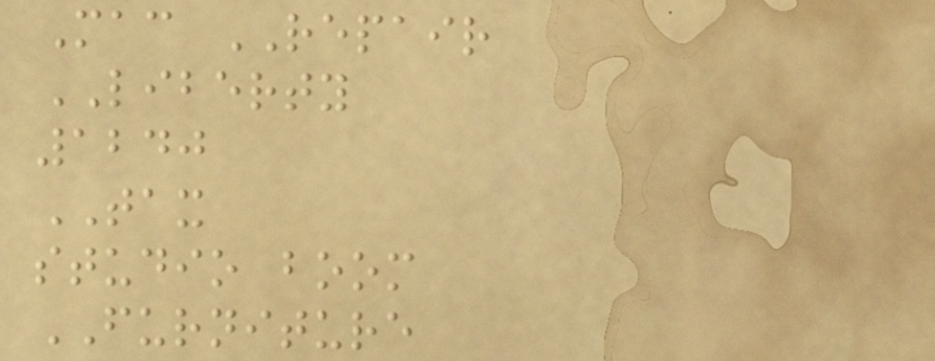Mac REPAIR
LIBERTY
1240
TAX
studio boom
FURNITURE
